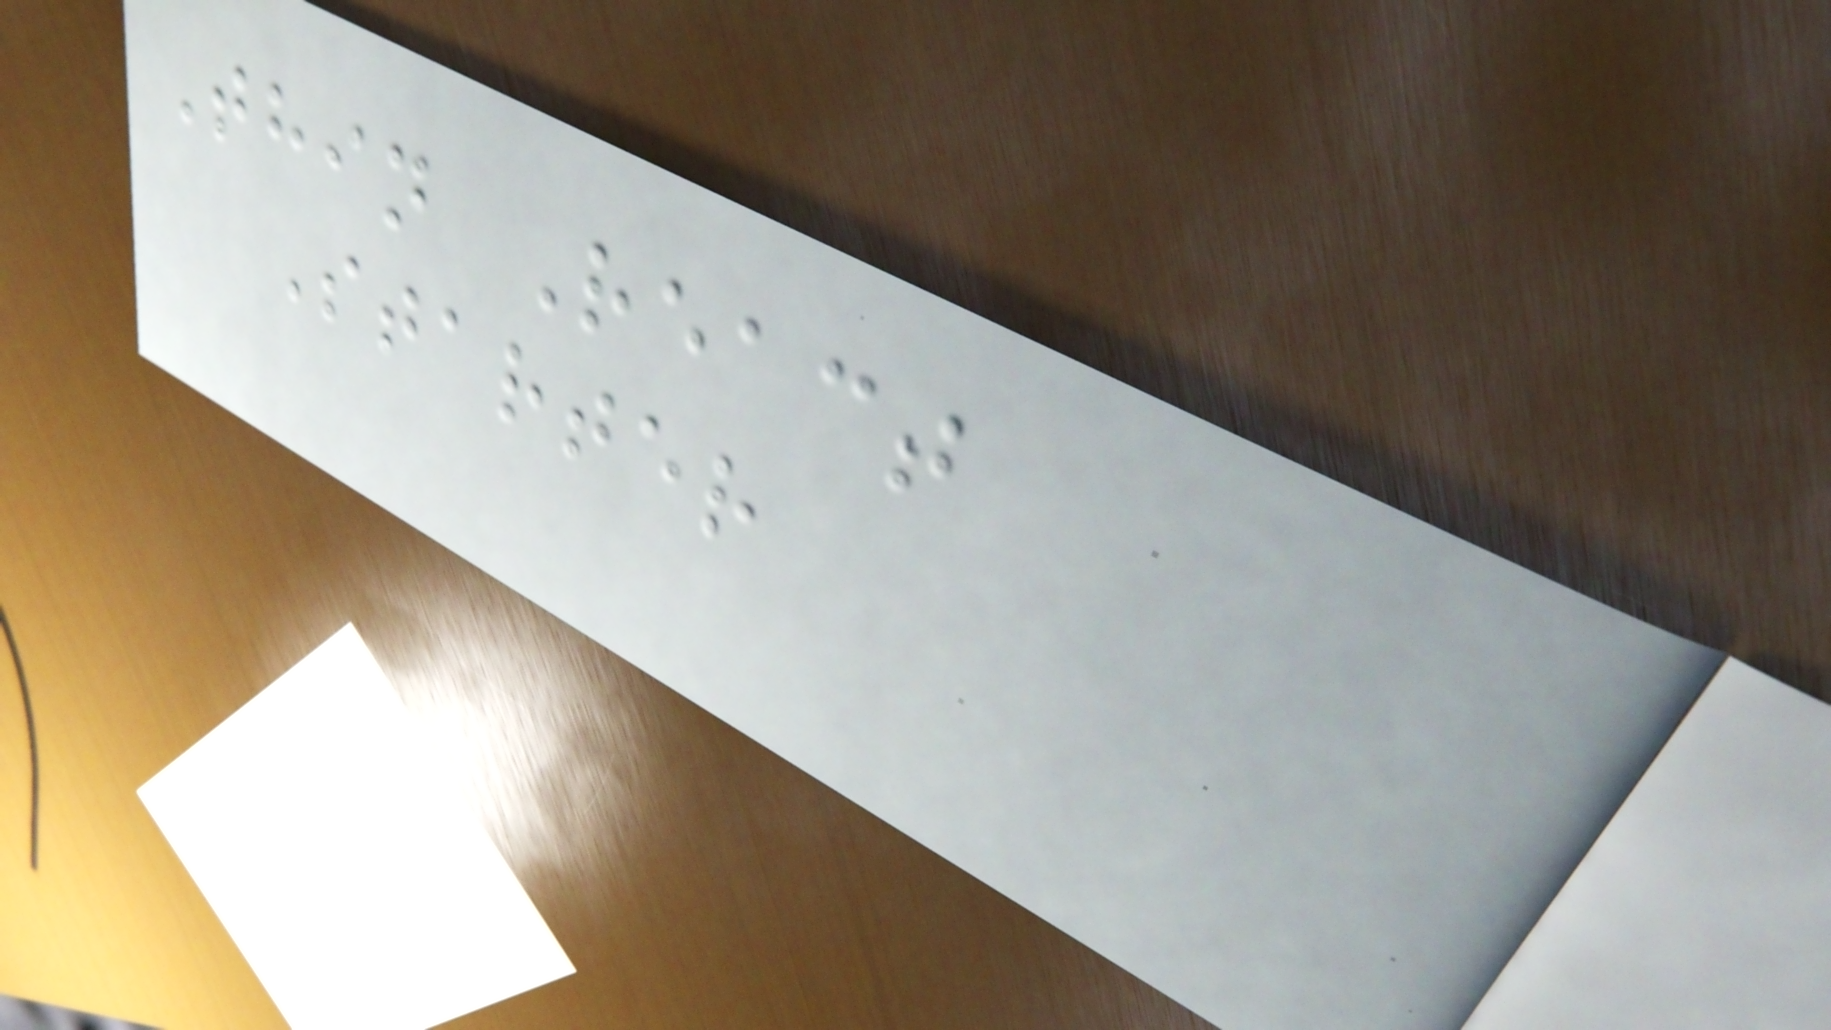Thin React
Starter
